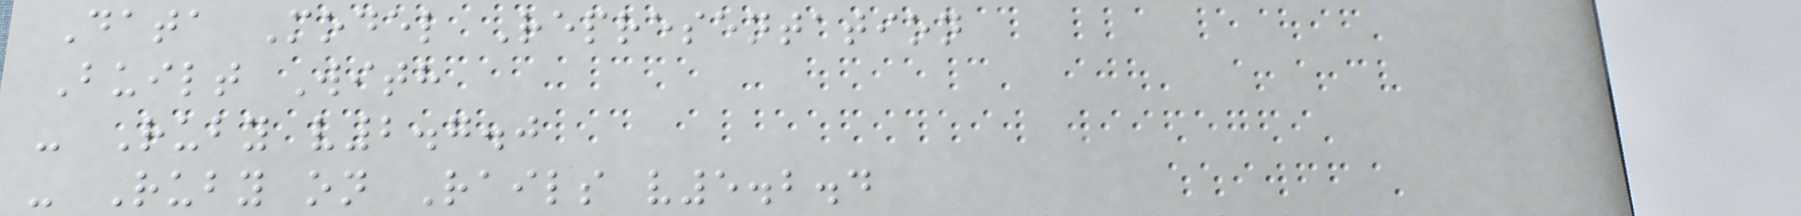Data Model Representation
Built With
- Ruby v2.7.0
- Ruby on Rails v5.2.4
